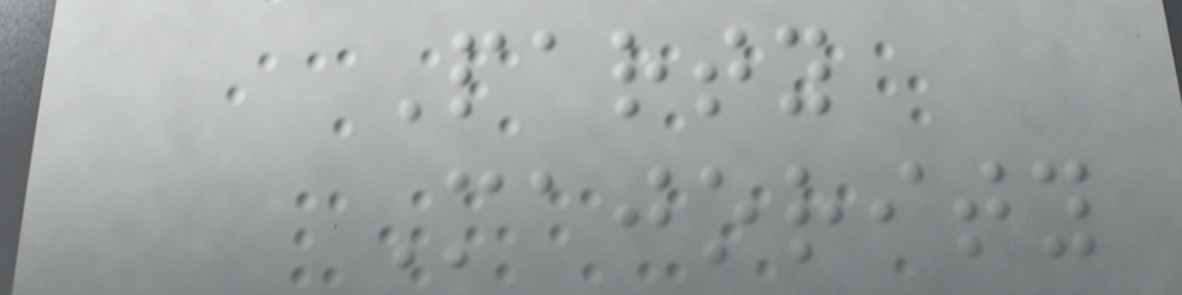Party
Majority
